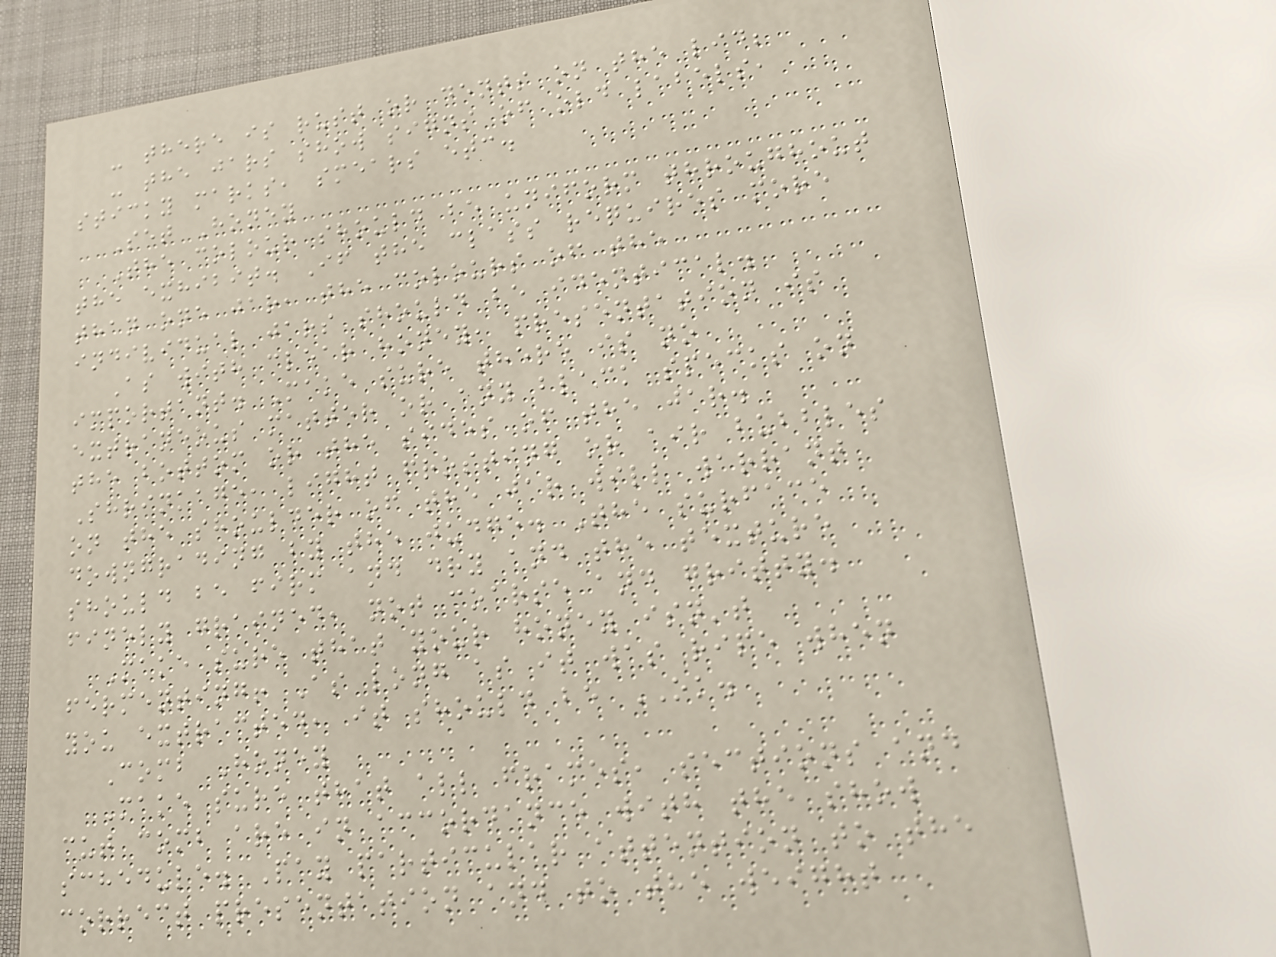- there is rust or dents on the lid;
- the jars show signs of old labels,
sticky marks, smears etc.
Set Honey
The colour should be uniform throughout
the exhibit. If the class requires more
than one jar, the colours of the
individual jars should be identical.
As with clear honey, presentation is
important. Make sure there is no
extraneous matter or any black specks on
the bottom or the sides of the jar.
Shrinkage, light frosting or air bubbles
on the shoulder of the jar will warrant
downgrading by the judge. The surface
should be firm and dry and the texture
finely grained, not coarse and gritty.
Make sure that your honey isn't
fermenting! As long as it was ripe when
you extracted, it should be OK.
Comb Honey
Make sure that all frames, sections and
cut comb are in accordance with the show
schedule. Pay particular attention to the
correct presentation and to the weight
